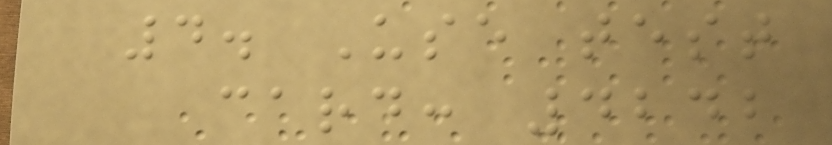4. Use test
card: 4242
